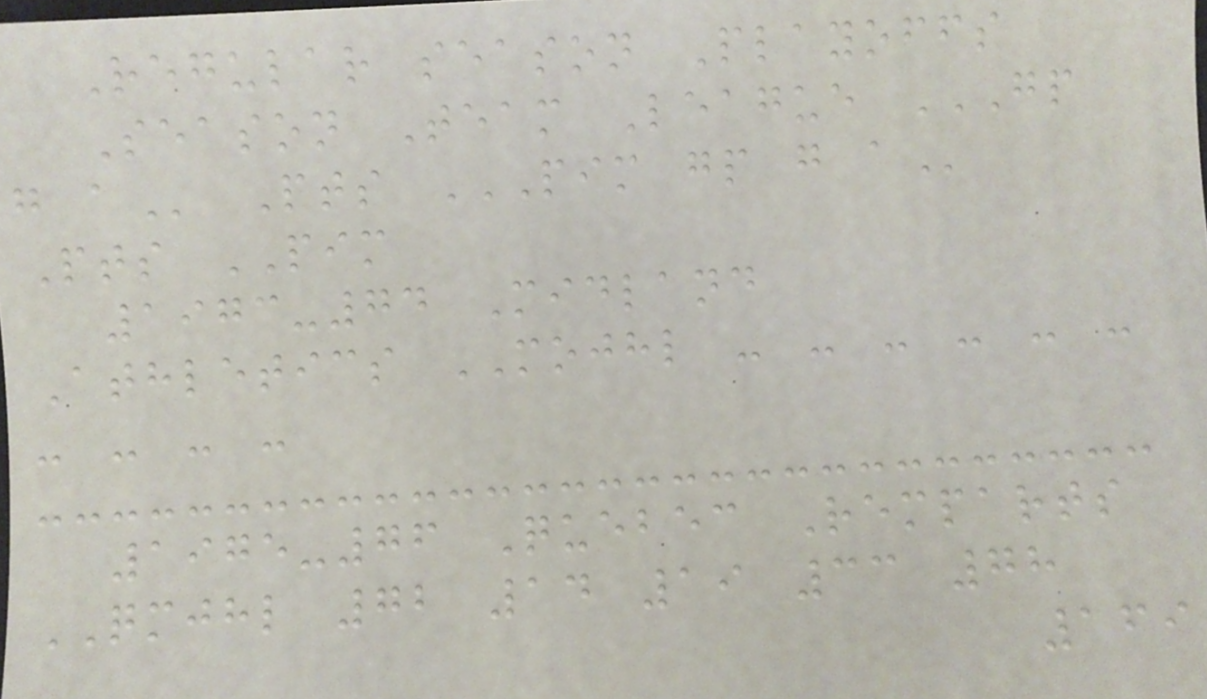Regular season Playoffs
Season Team League GP
G A Pts PIM GP G A
Pts PIM
1973-74 Midland
Athletics MOJHL - - - - - -
- - - -
1975-76 Quebec Remparts
QMJHL 72 14 19 33 78
169
